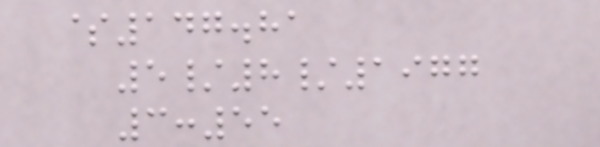$147.81
5/8/1977
3:55
